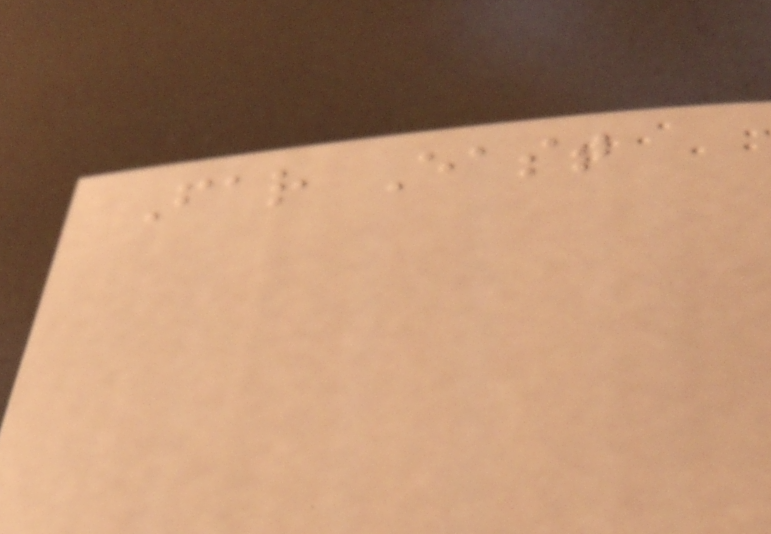Far East
